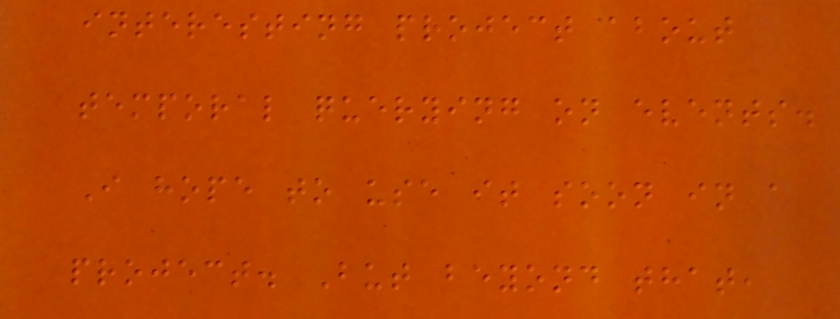interesting project about
temporal querying on events.
I hope to use it soon in a
project. But beyond that,
